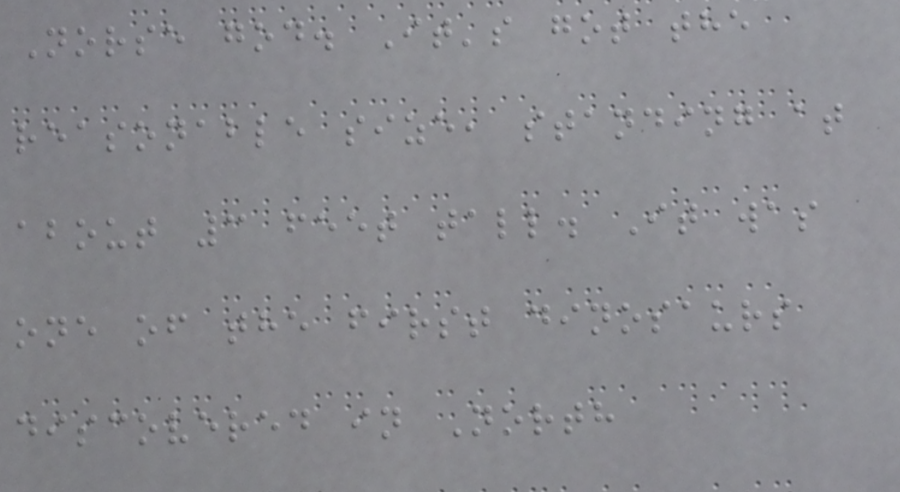Norse god. It's got the
reasonable size, standing at
about 3 feet tall. It was
one of the first dinosaurs
discovered in North
